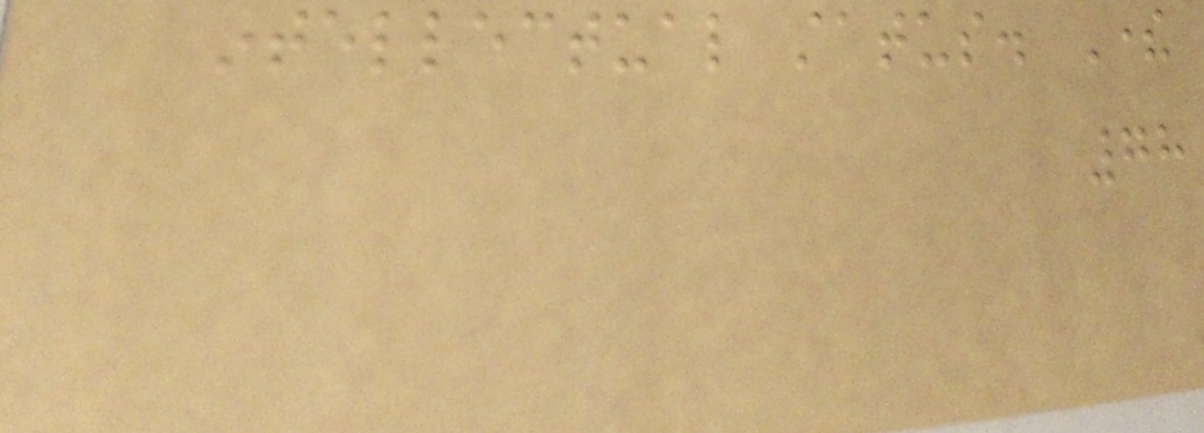intellectual status. There
78
